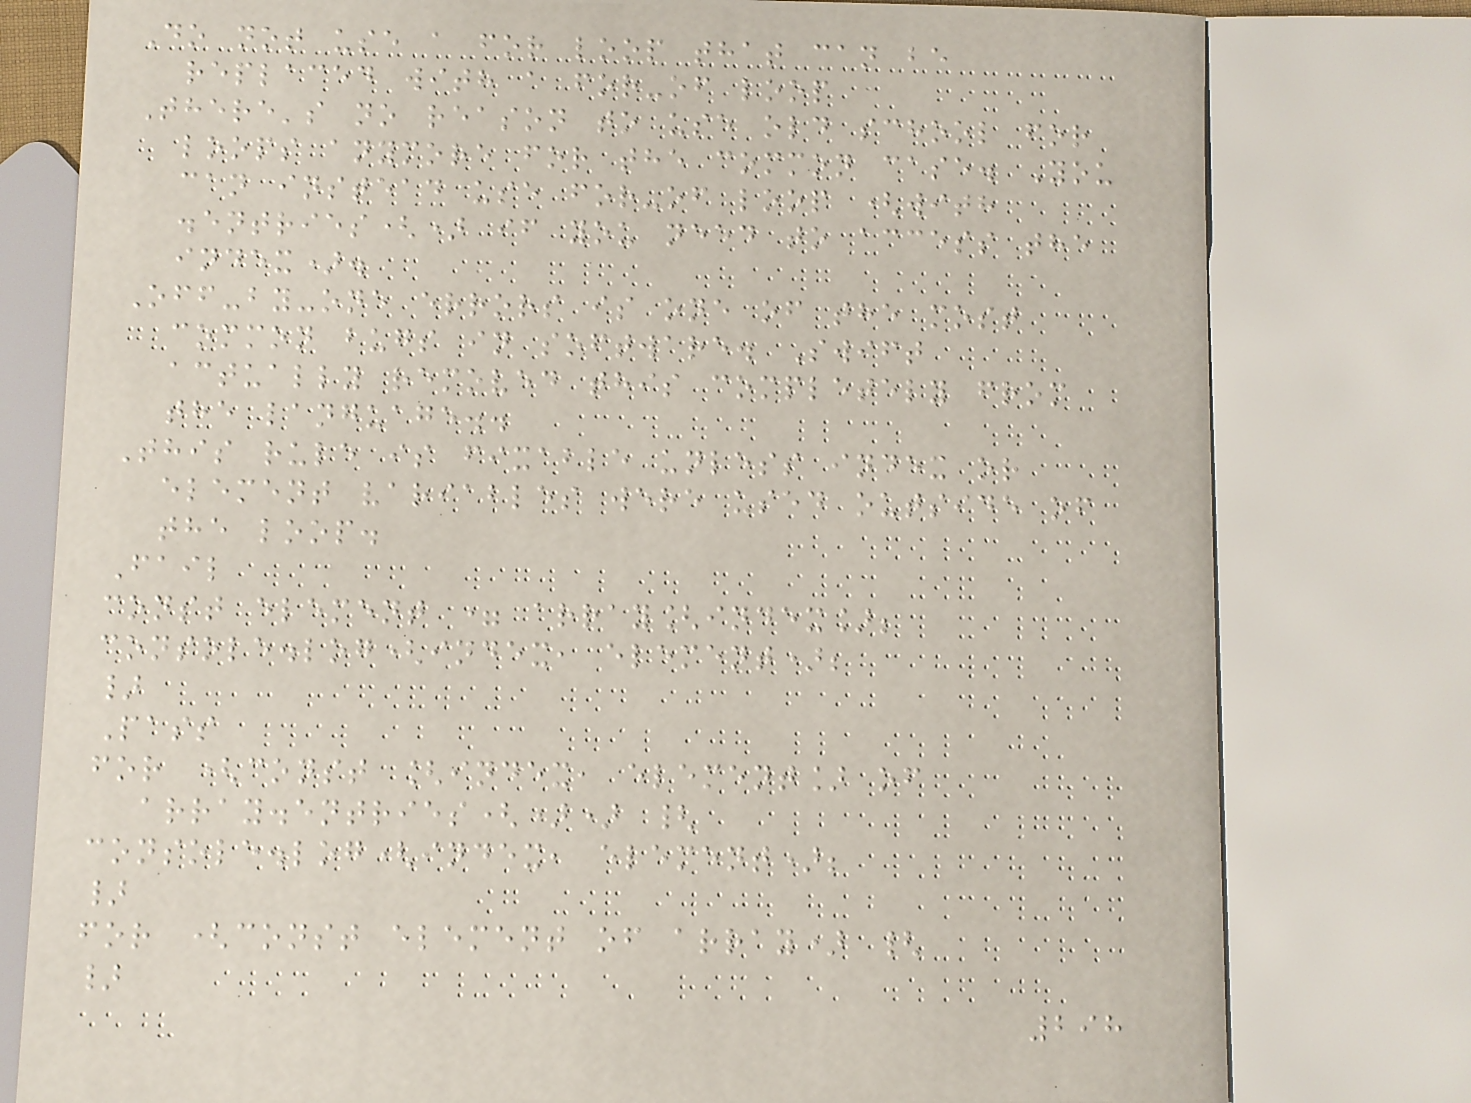Do not use a for loop that can be
replaced with a for-of loop
There's no reason to use old school for
loops anymore for the common case. You
can instead use for-of loop (with
.entries() if you need to access the
index).
Off-by-one errors is one of the most
common bugs in software. Swift
actually removed this completely from
the language..
This rule is fixable unless index or
element variables were used outside of
the loop.
Fail
const element = array[index];
console.log(index, element);
}
Pass
for (const [index, element] of
array.entries()) {
console.log(index, element);
}
for (const element of array) {
}
298
